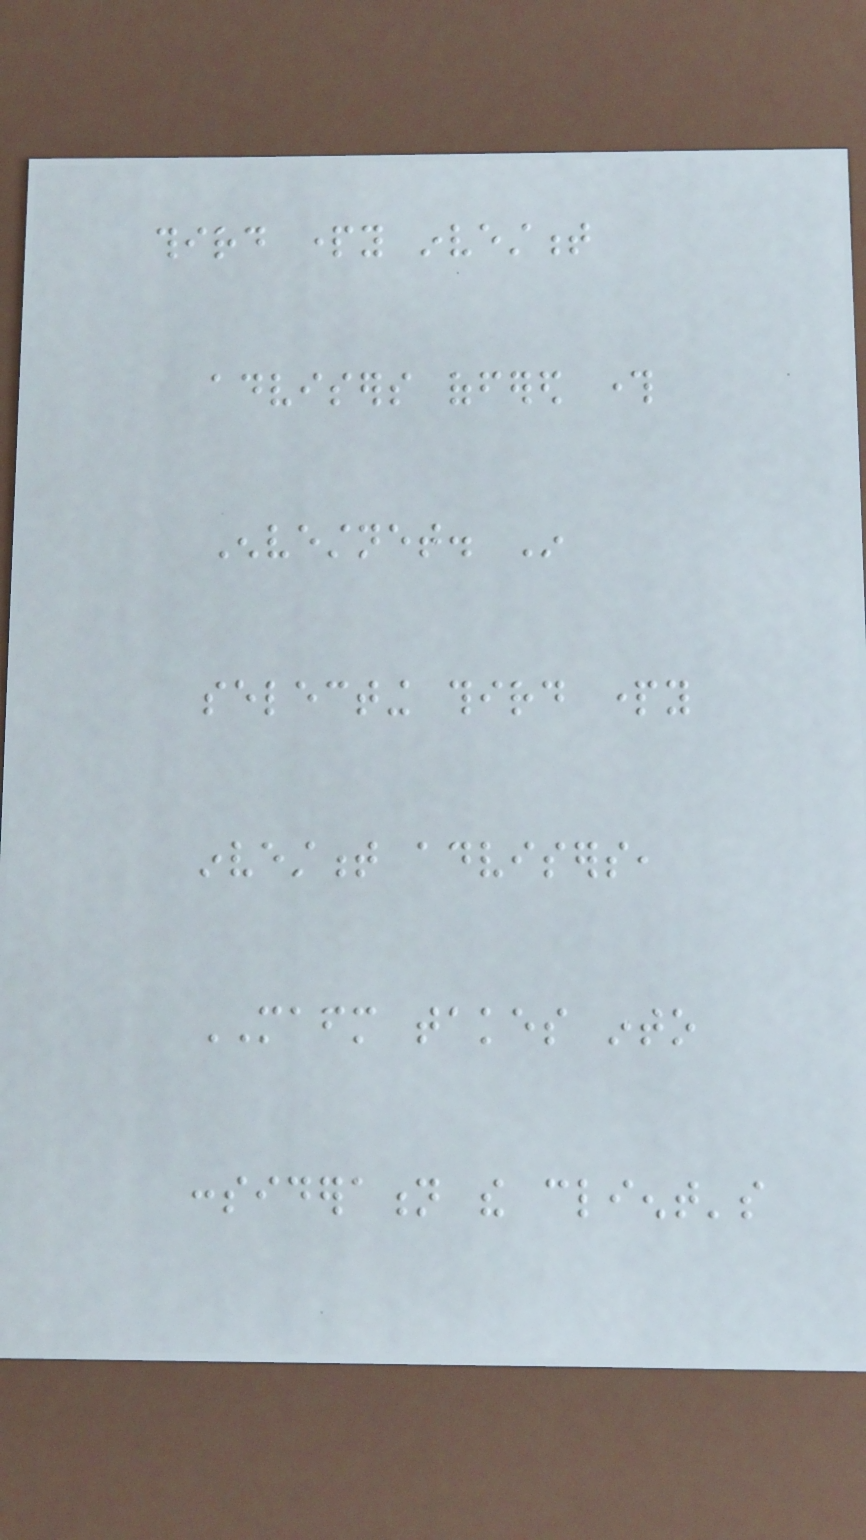third party investment
advisers offered through
Envestnet. In
selecting third party
investment advisers,
MAFM takes into
consideration the client's
